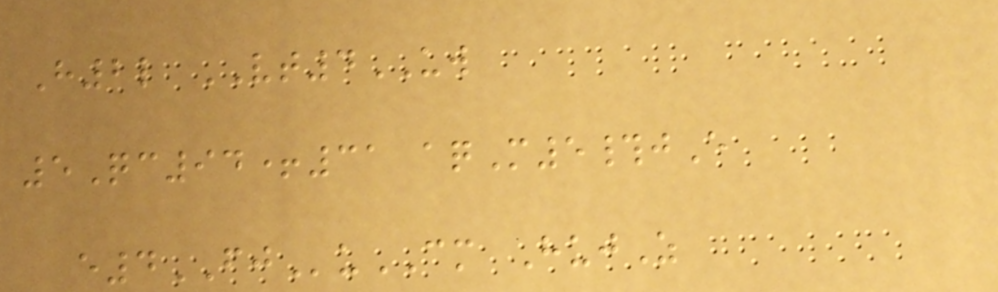H2l VT4UW
5Qc94+31 aqM5#jE
e4FJuCM HujZ
